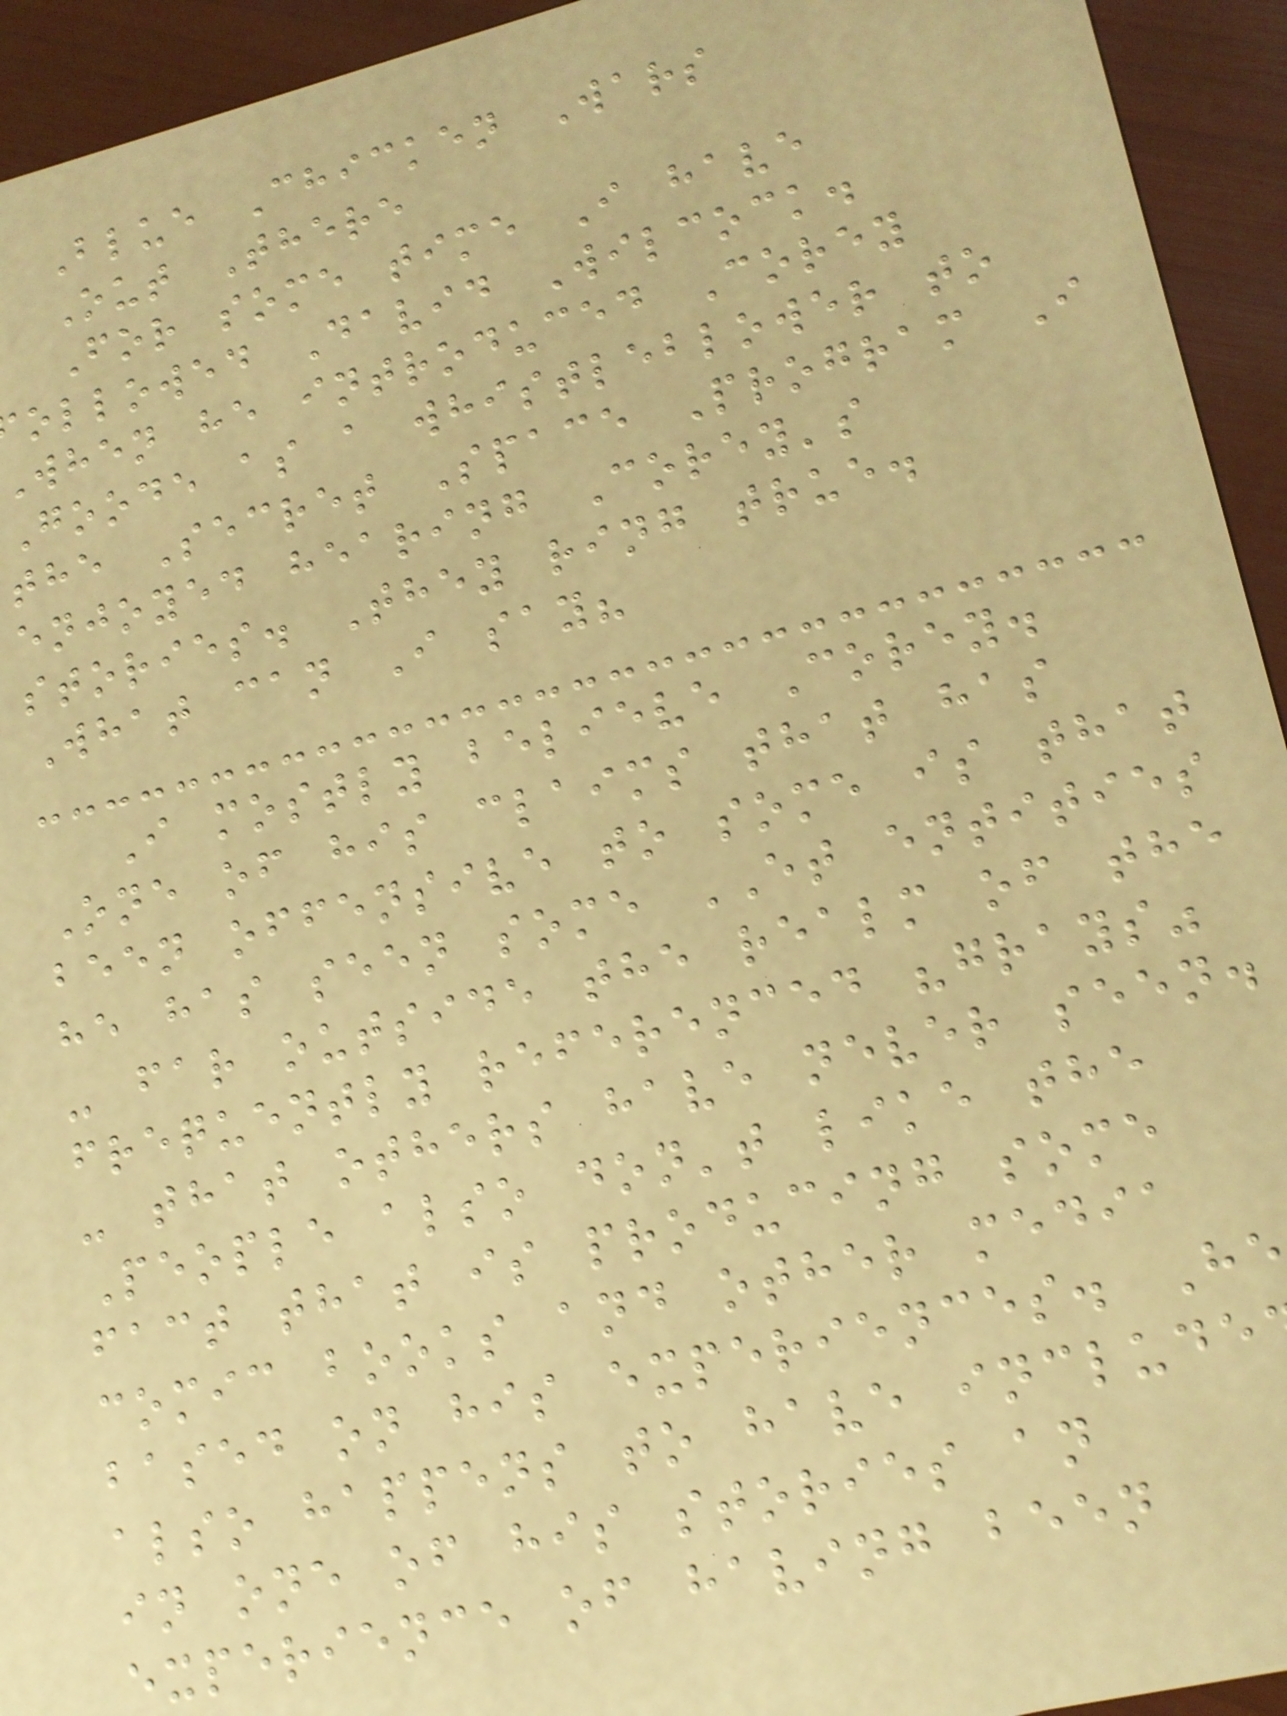Blue Chicken Wars
Out There
For some time I have
ollowed David Wilcock.
when he introduced Corey
Goode as a whistleblower to
the Secret Space Program I
enjoyed hearing Corey's
stories. They ring true.
What can I say?
I mostly believe Corey.
One of his claims that has
been offensive to some is that
he has seen some ET entities
- far outside the realm of the
frequently referenced "grays"
- that others have never seen.
People also don't like the
fact that is producing some
comic books and other media
based on his experiences. He
also happens to have include
in one of his stories an
experience of having been
